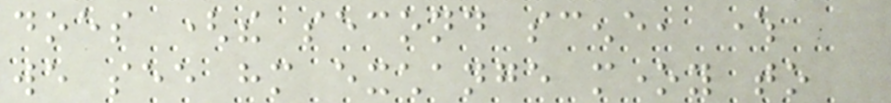does (the second scene, where
we see him exchange money to
